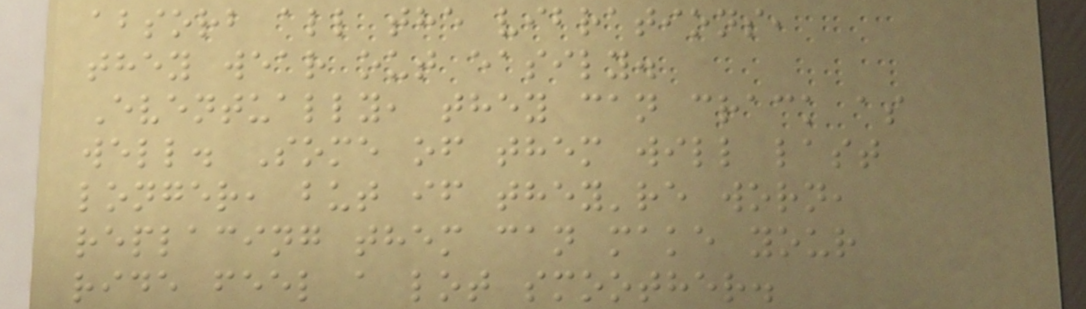absorb all the vibrations,
they wear out easily.
Eventually, they can crack as
well. Some of them will last
longer, but if they're worn,
replacing them can make your
ride feel a lot smoother.
